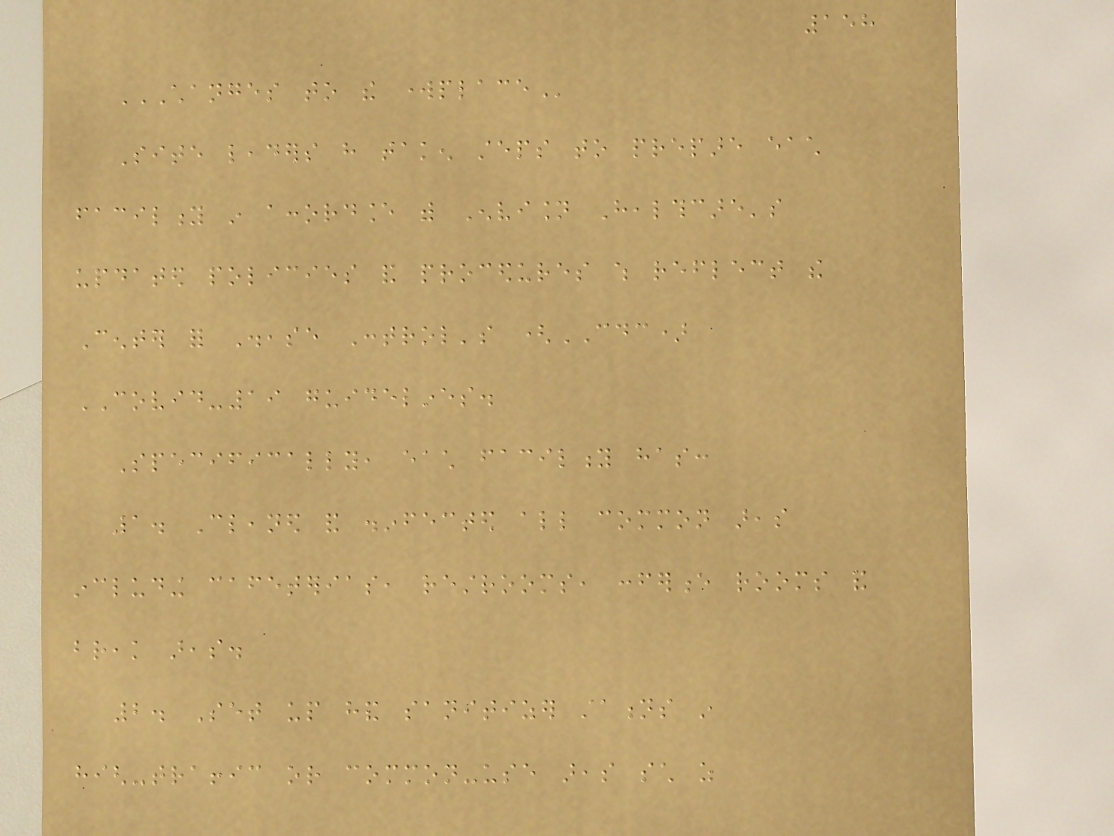158
CHANGES TO THE WORKPLACE
Site leaders have taken steps to prepare each
facility in accordance with Envision Healthcare's
updated policies and procedures which reflect the
Center for Disease Control's (CDC)
COVID-19 guidelines.
Specifically, each facility has:
1. Cleaned and disinfected all common areas
including cafeterias, restrooms, conference rooms and
break areas.
2. Set up hand sanitizer stations in
high-traffic or common-use areas such as
